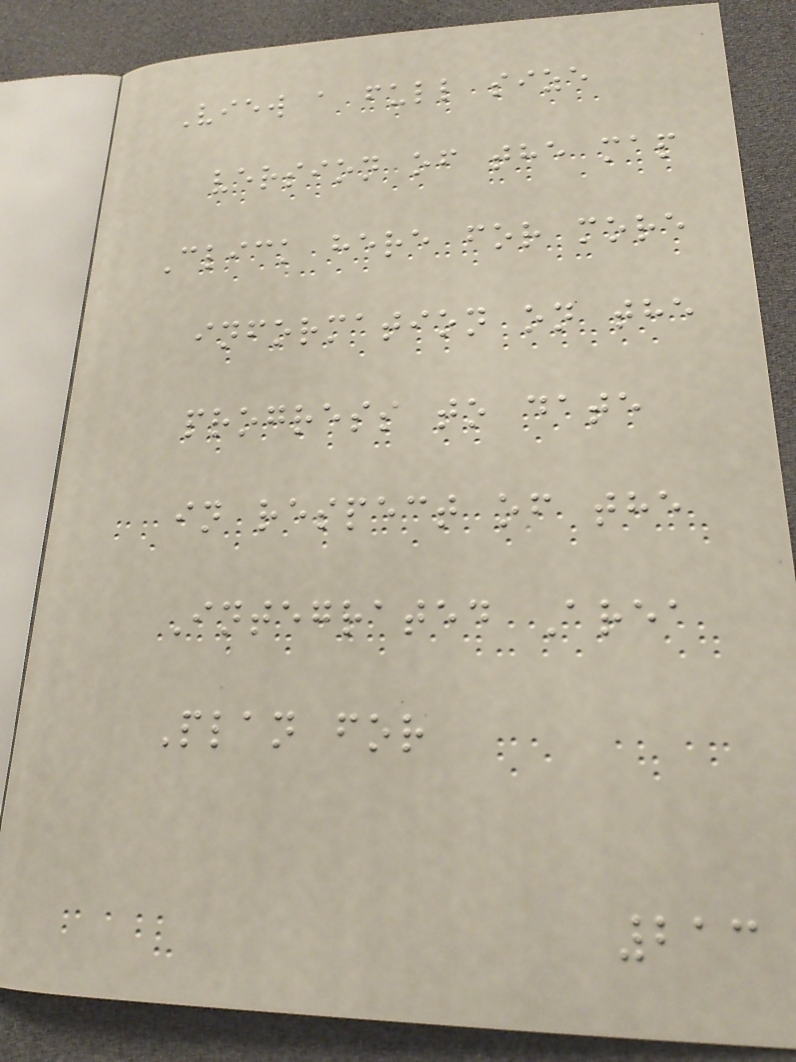View a full size
version of the map
Click here for more
information on the
progress to date
in respect of the
Integrated Area
Plan for
213
